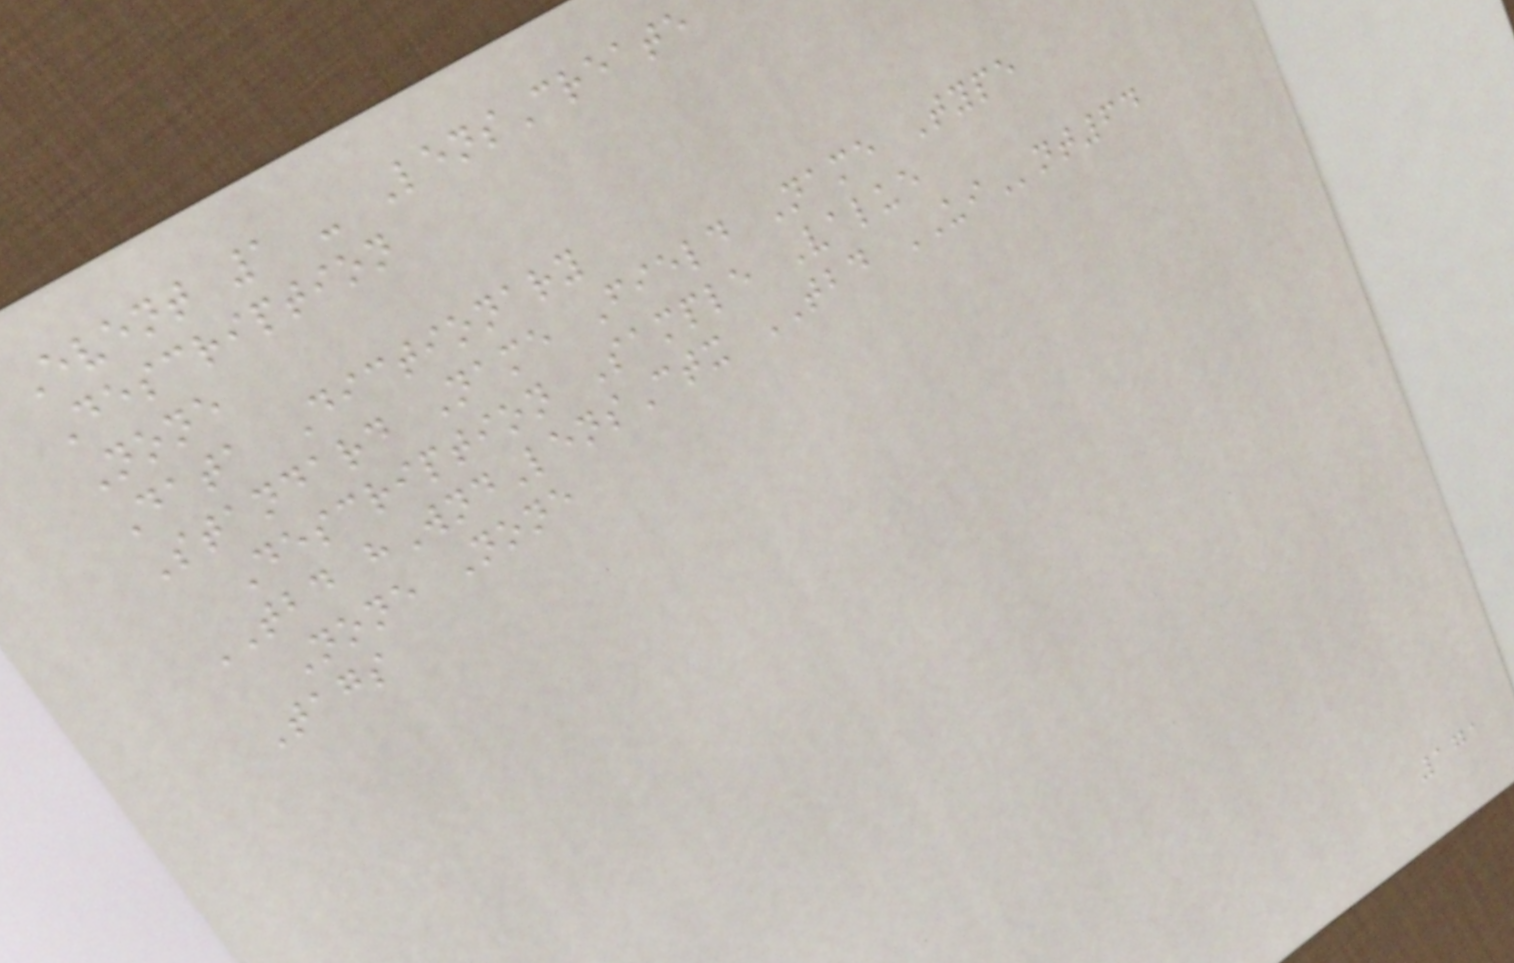Event 1 - LensCreate
Description
None
Data Dictionary
Standard Name Field Name Type
Description Sample Value
TBD hWndLensCtx TBD UInt64
None None
Tags
171
